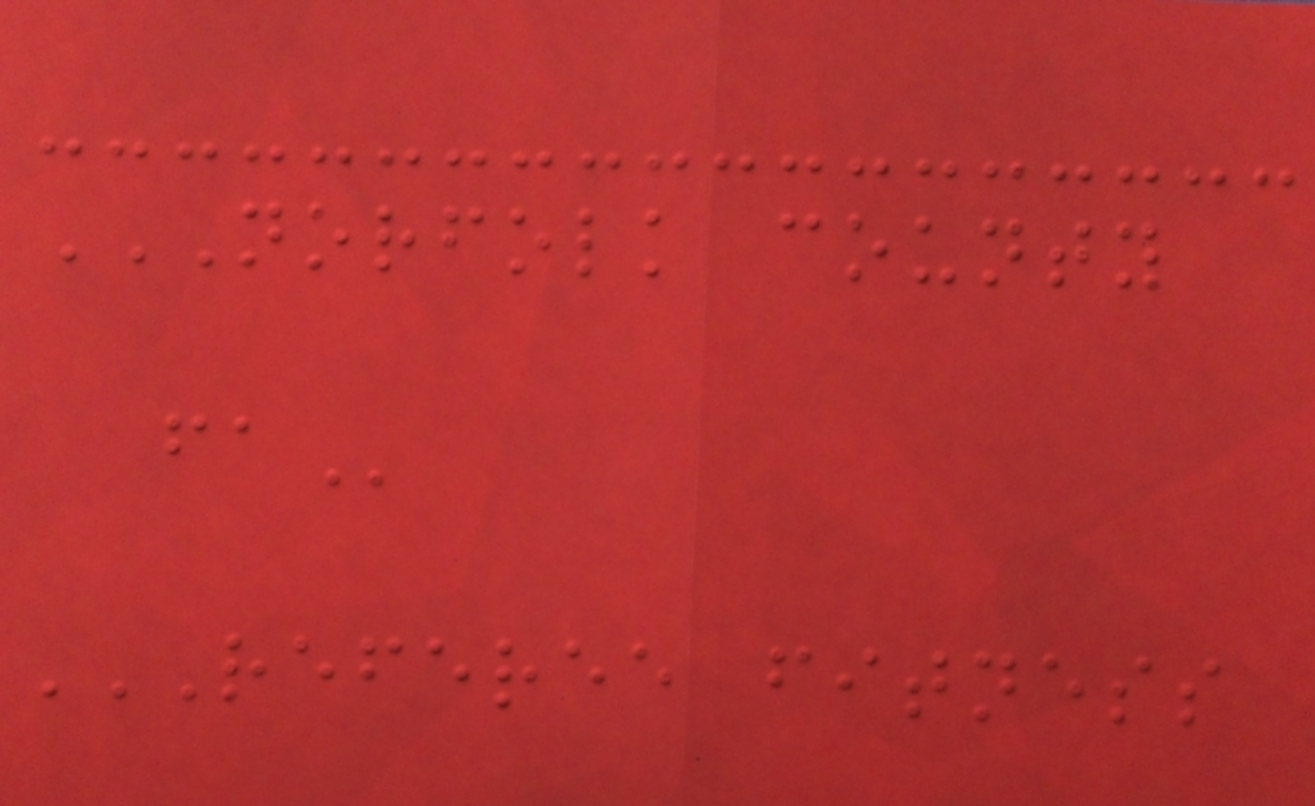NORFOLK COUNTY
FA
REFEREE FITNESS
